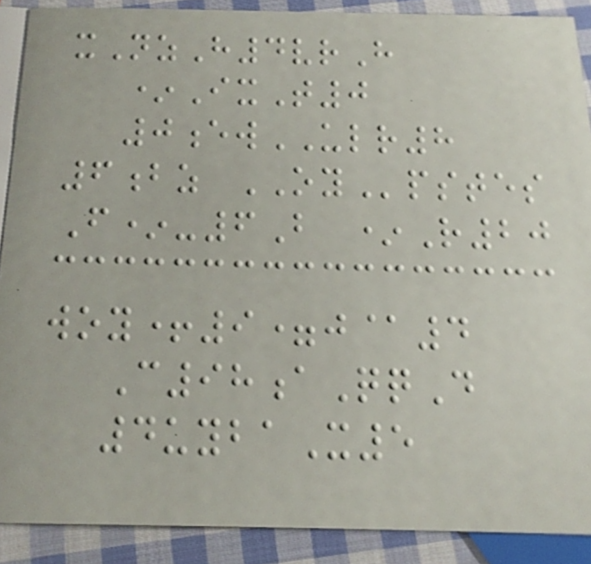xNzH4vrH
*IxT0
0ewULR8
6bz OYpstes
F*-6B *R20
woy+9=j@4
C98aQqD
4uybaX5
